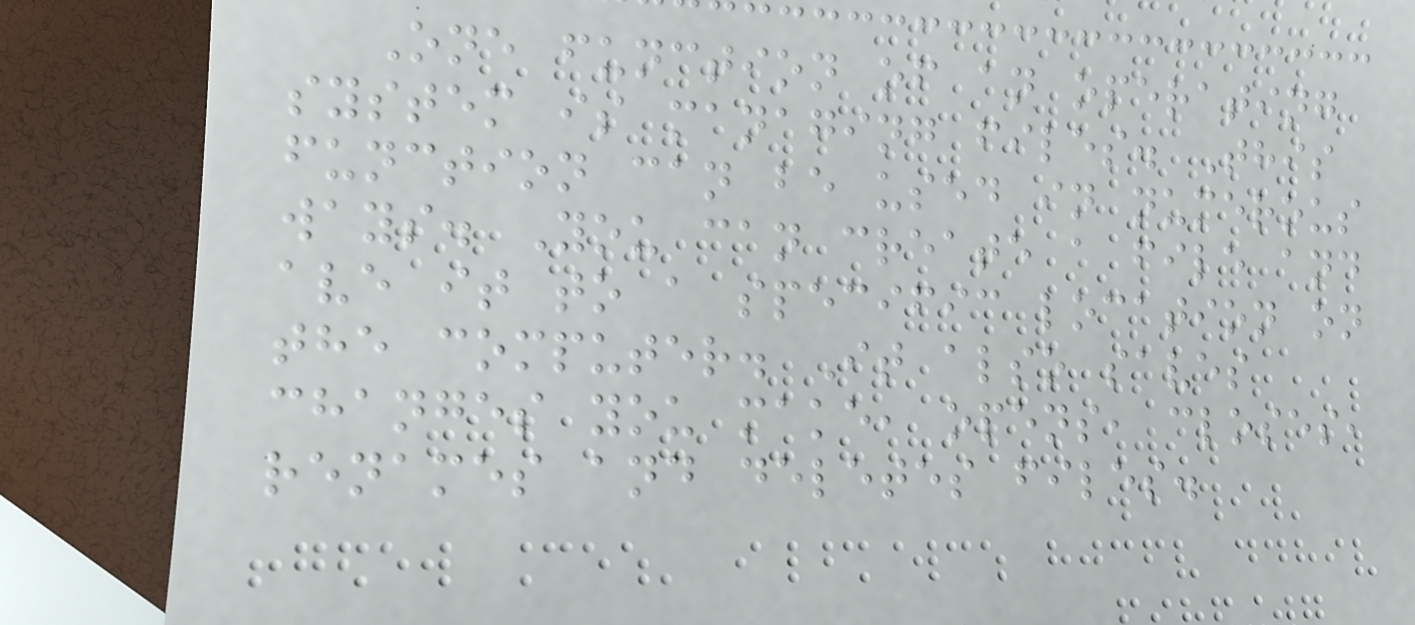One function of an operating
system is managing files. This
function can be used in numerous
ways. You can create a file and
ave it to a specific location on
the computer. It also saves
changes you make, opens, closes,
renames and deletes files.
